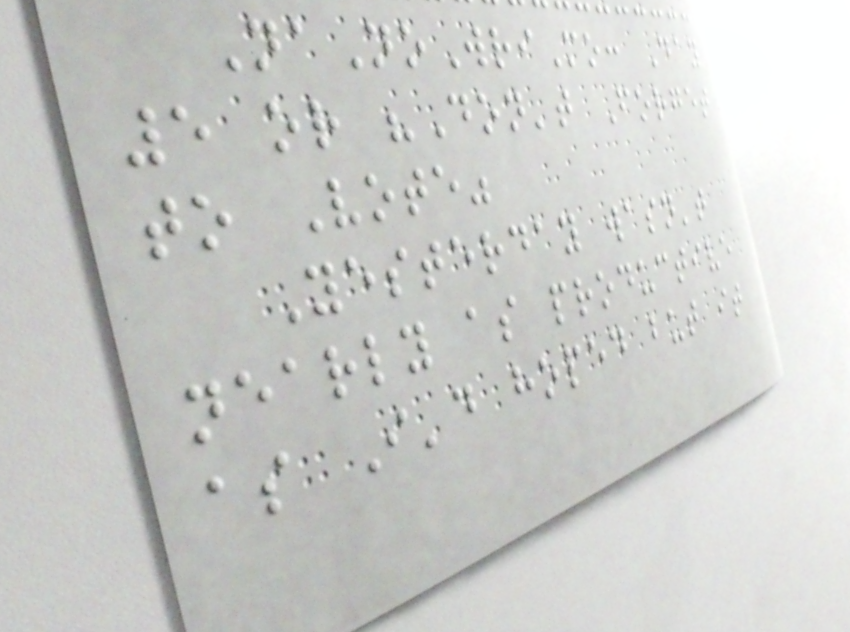NaNoWriMo: Day
5 or "Don't Forget
to Vote"
Yesterday wasn't
nearly as productive
as I'd hoped but it
